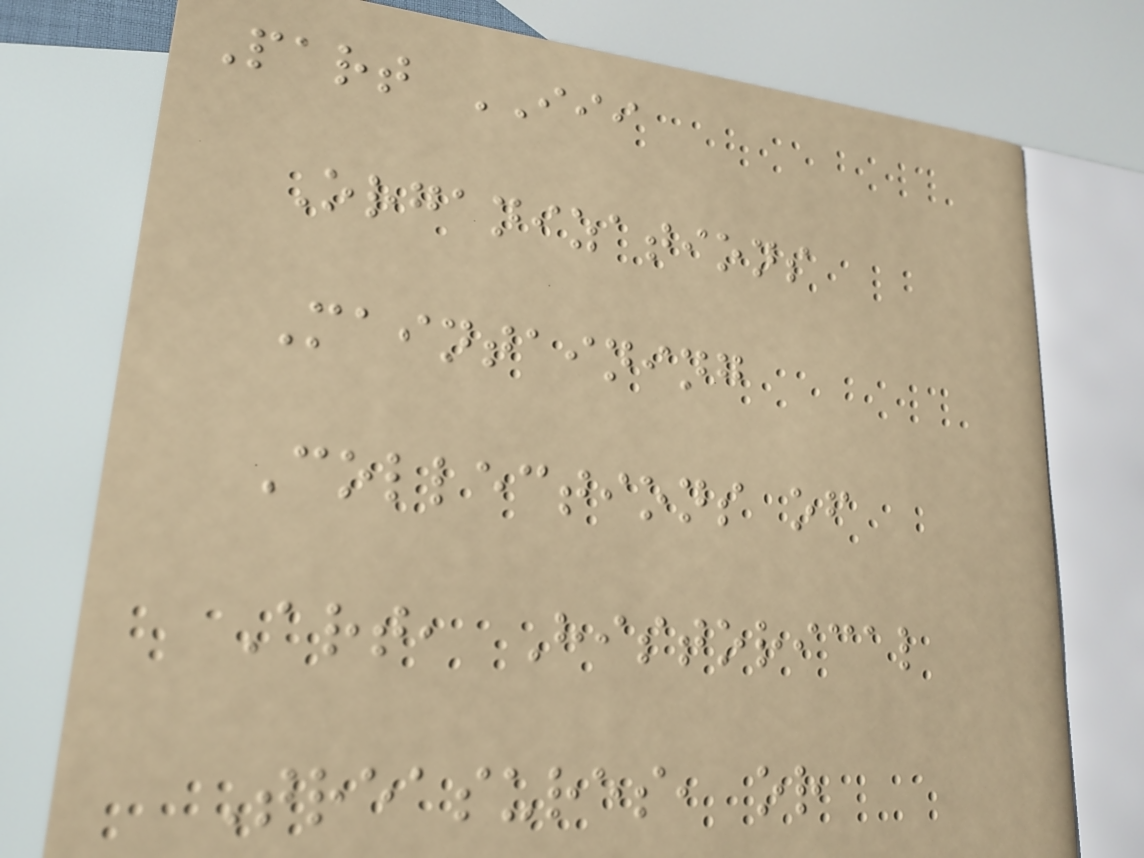Part III
Organizations
Maintaining
Collections of
Art, Historical
Treasures, or
